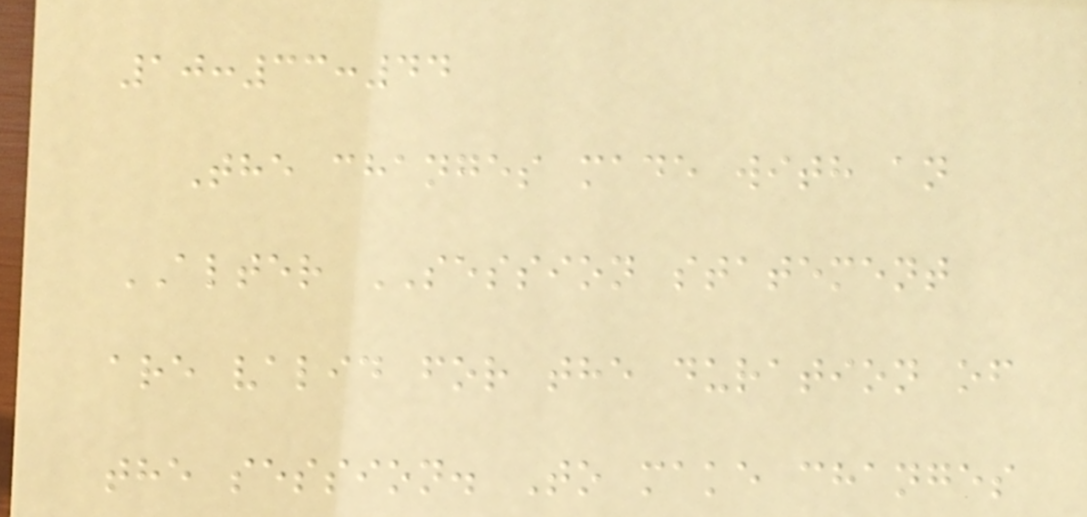10:33:44
The changes made with an
ALTER SESSION statement
are valid for the duration of
the session. To make changes
